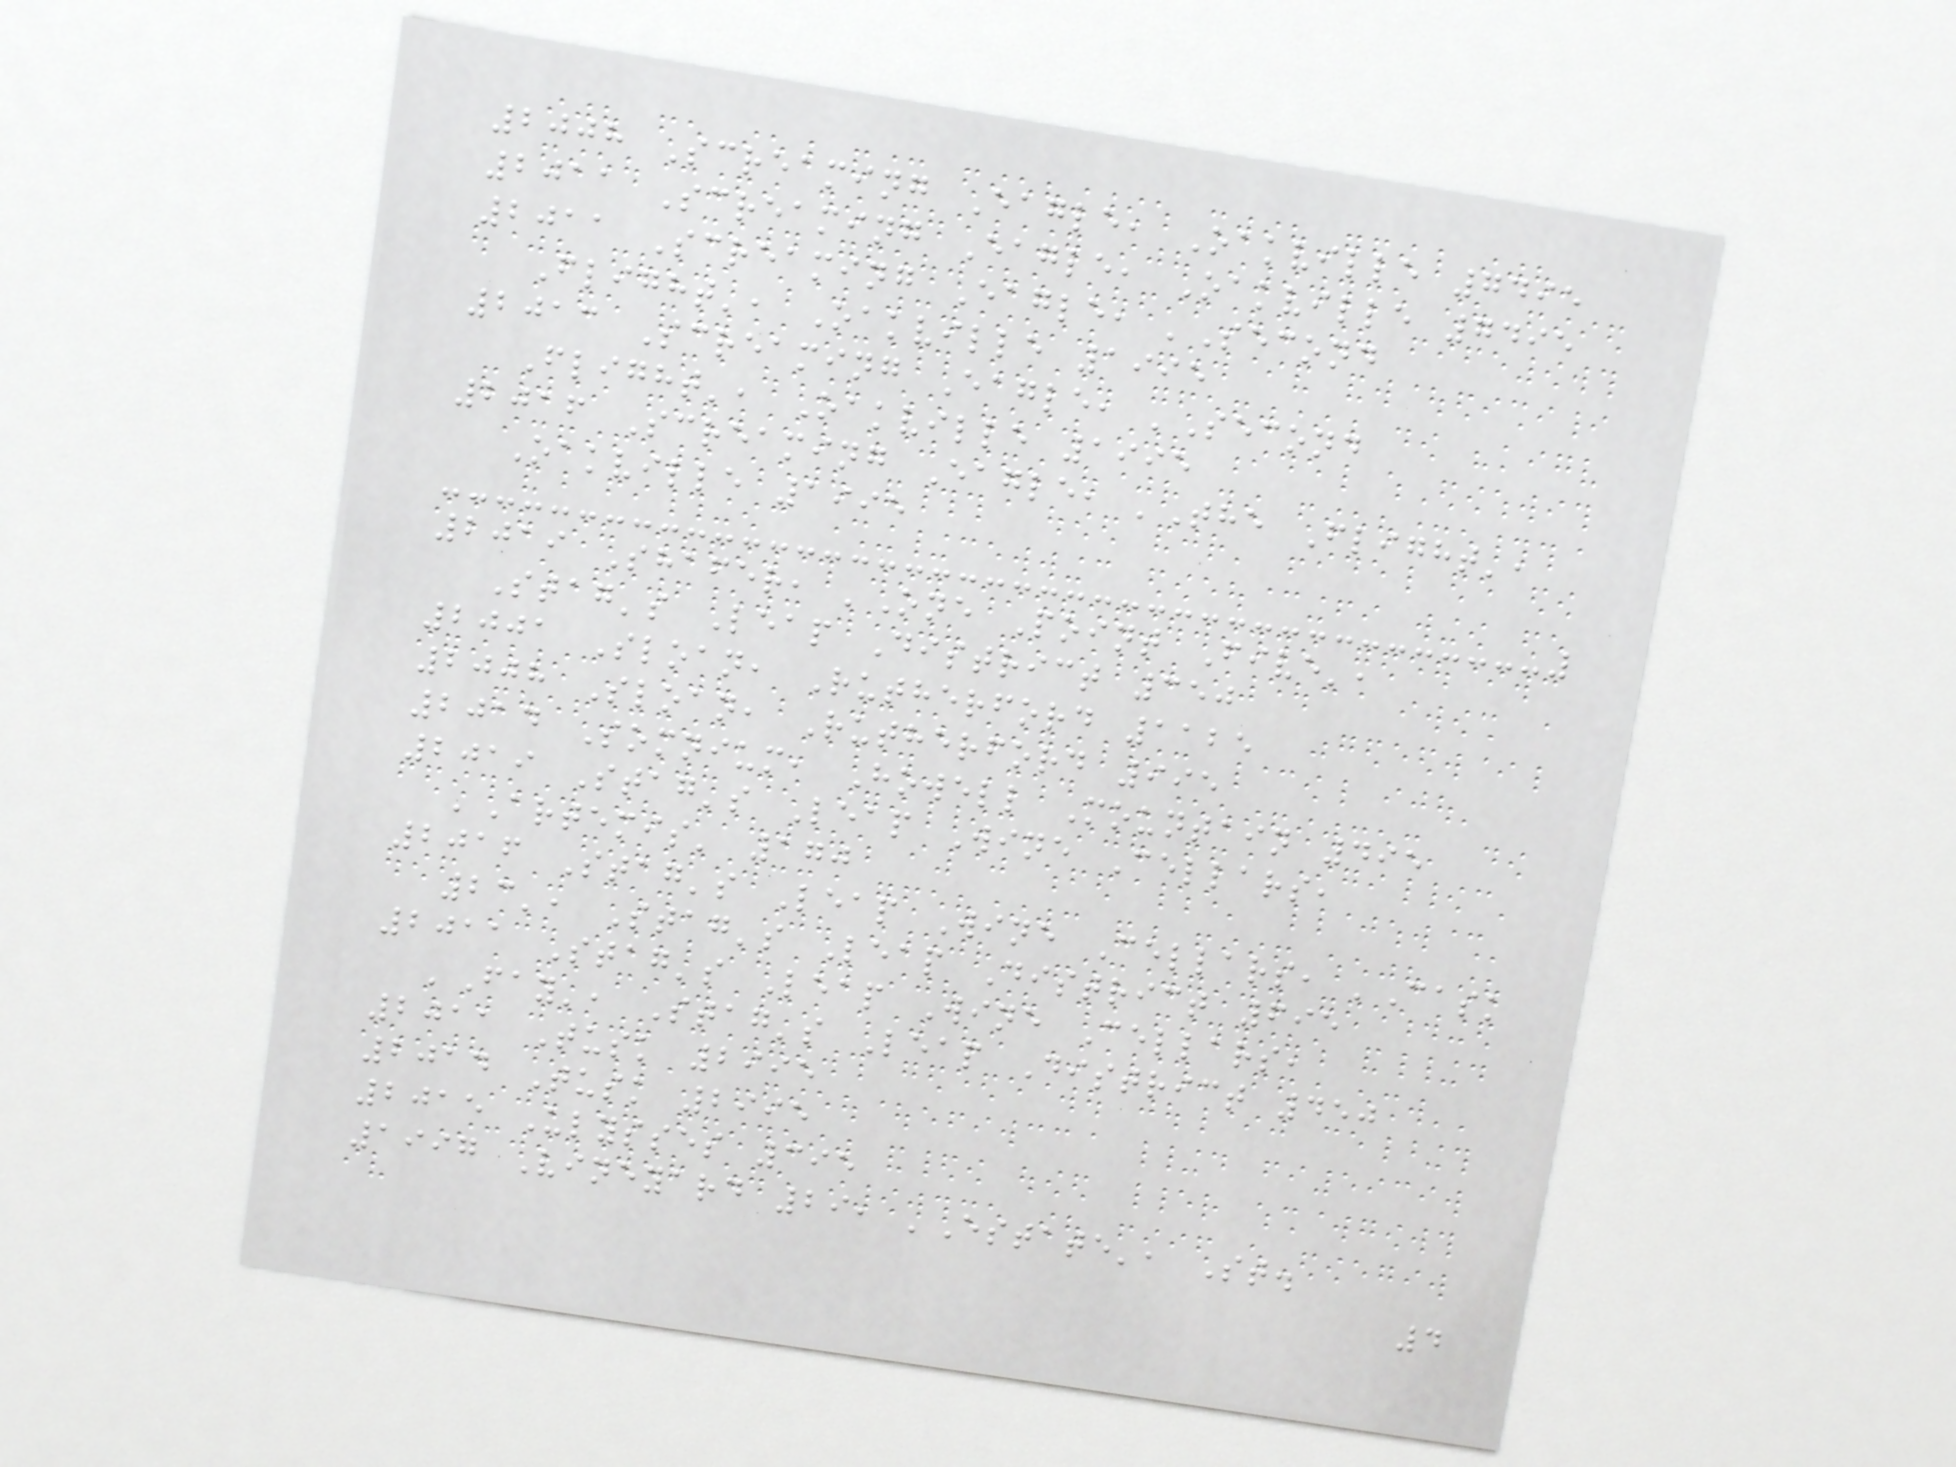2008 Screaming Eagle, Oakville 7495
2011 Screaming Eagle, Oakville 7495
2011 Screaming Eagle, 'Second
Flight', Oakville 1995
2013 Screaming Eagle, 'Second
Flight', Oakville 1995
2016 Screaming Eagle, 'The Flight',
Oakville 1995
2019 Shafer, 'One Point Five',
Stag's Leap District 350
2001 Sloan, Rutherford 1125
2008 Sloan, Rutherford 995
2014 Somnium, Howell Mountain 495
2019 Stag's Leap Wine Cellars,
'Artemis' 170
2016 Stag's Leap Wine Cellars, 'Cask
23', Stag's Leap District 695
2011 Stag's Leap Wine Cellars,
'Fay', Stag's Leap District 450
2011 Tusk 2995
2014 Tusk 2995
2015 Ulysses 395
1997 Vineyard 29, 'Estate', St.
4
